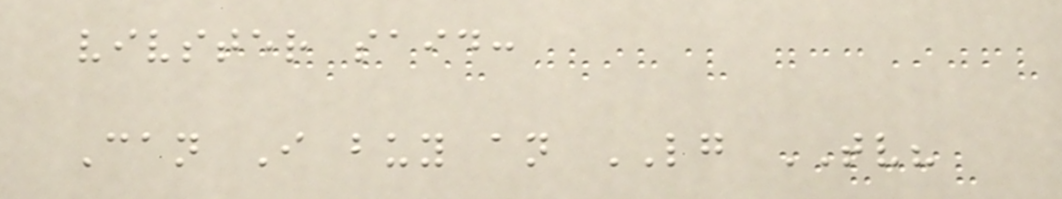vivster said:
Can I buy an LG TV?
